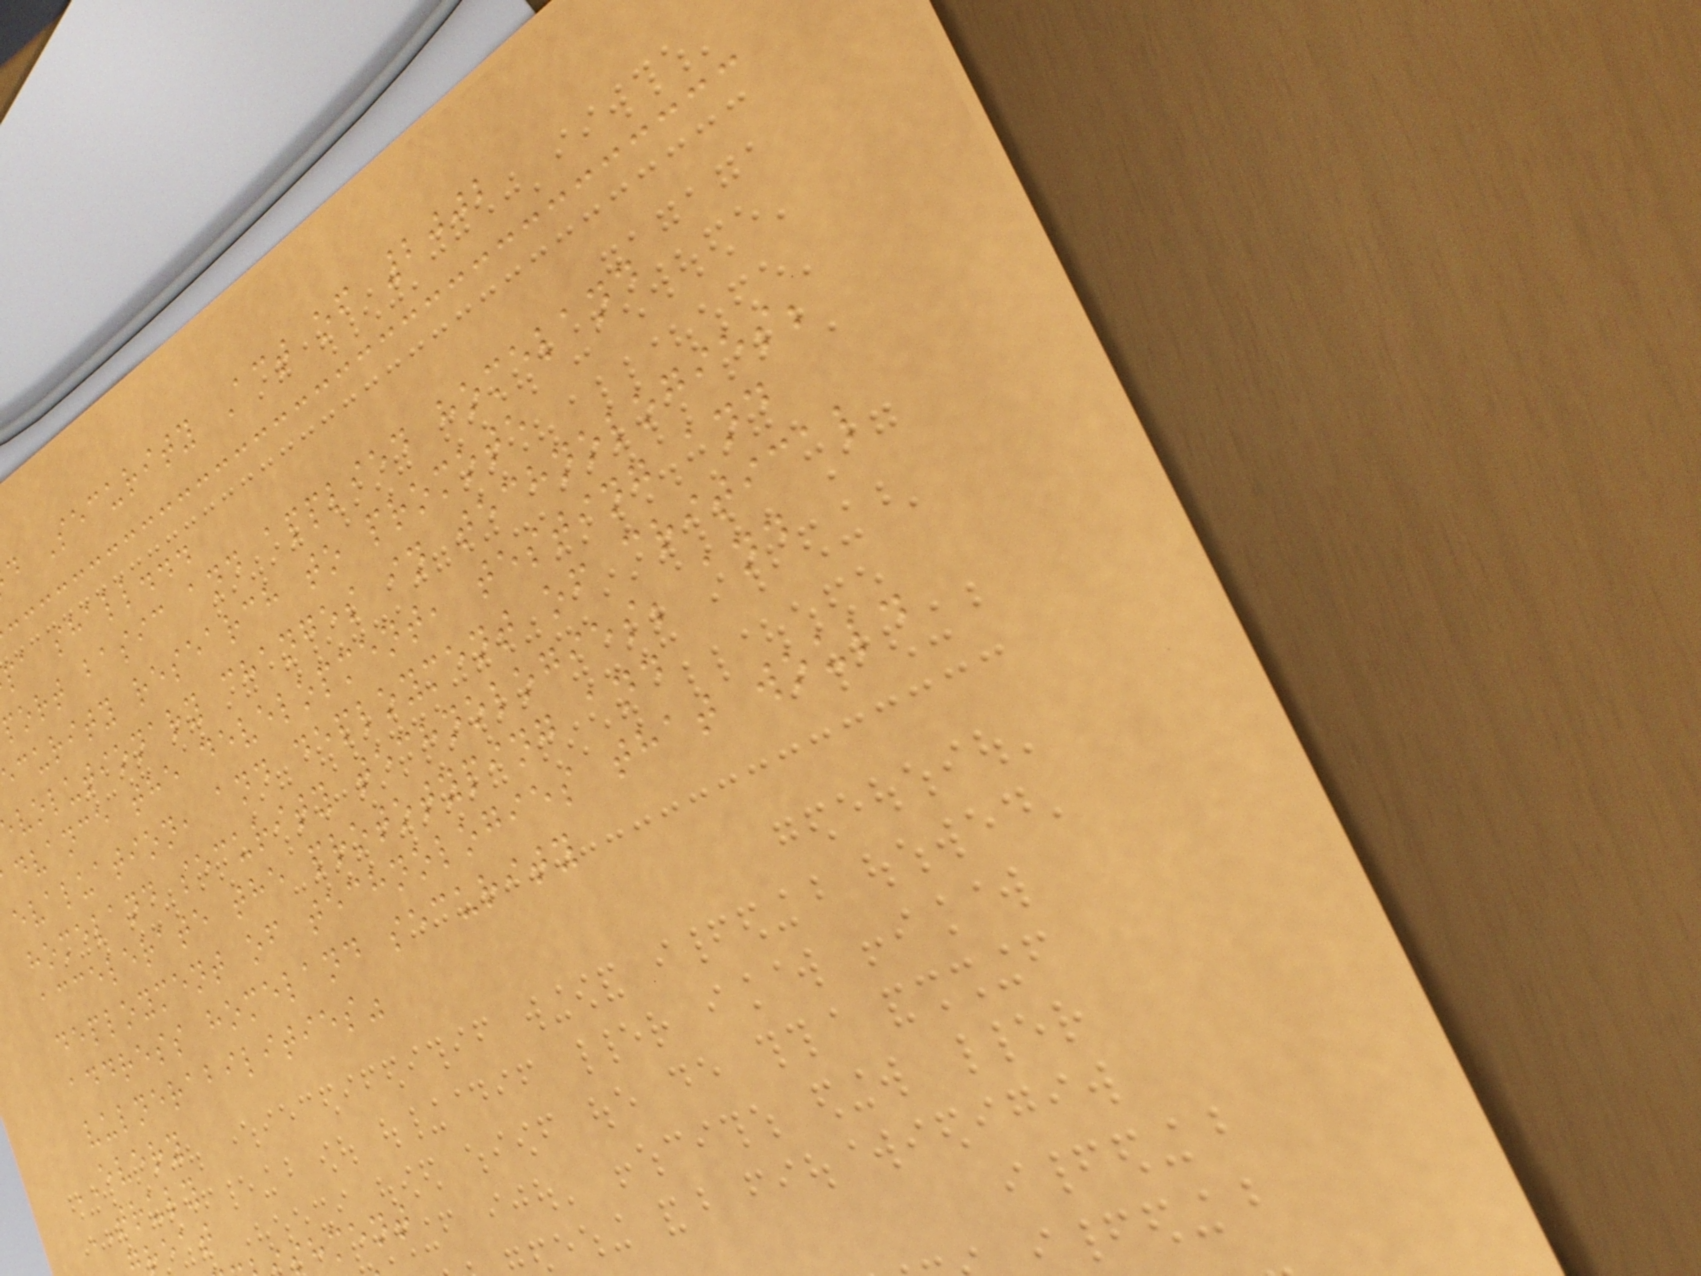d Security Act of 2002
pa shall...
port basic and applied homeland
curity research to promote
volutionary changes in technologies;
dvance the development, testing and
evaluation, and deployment of critical
homeland security technologies; and
accelerate the prototyping and
deployment of technologies that would
address homeland security
vulnerabilities"
EVERY
TRULY
reat
shment
